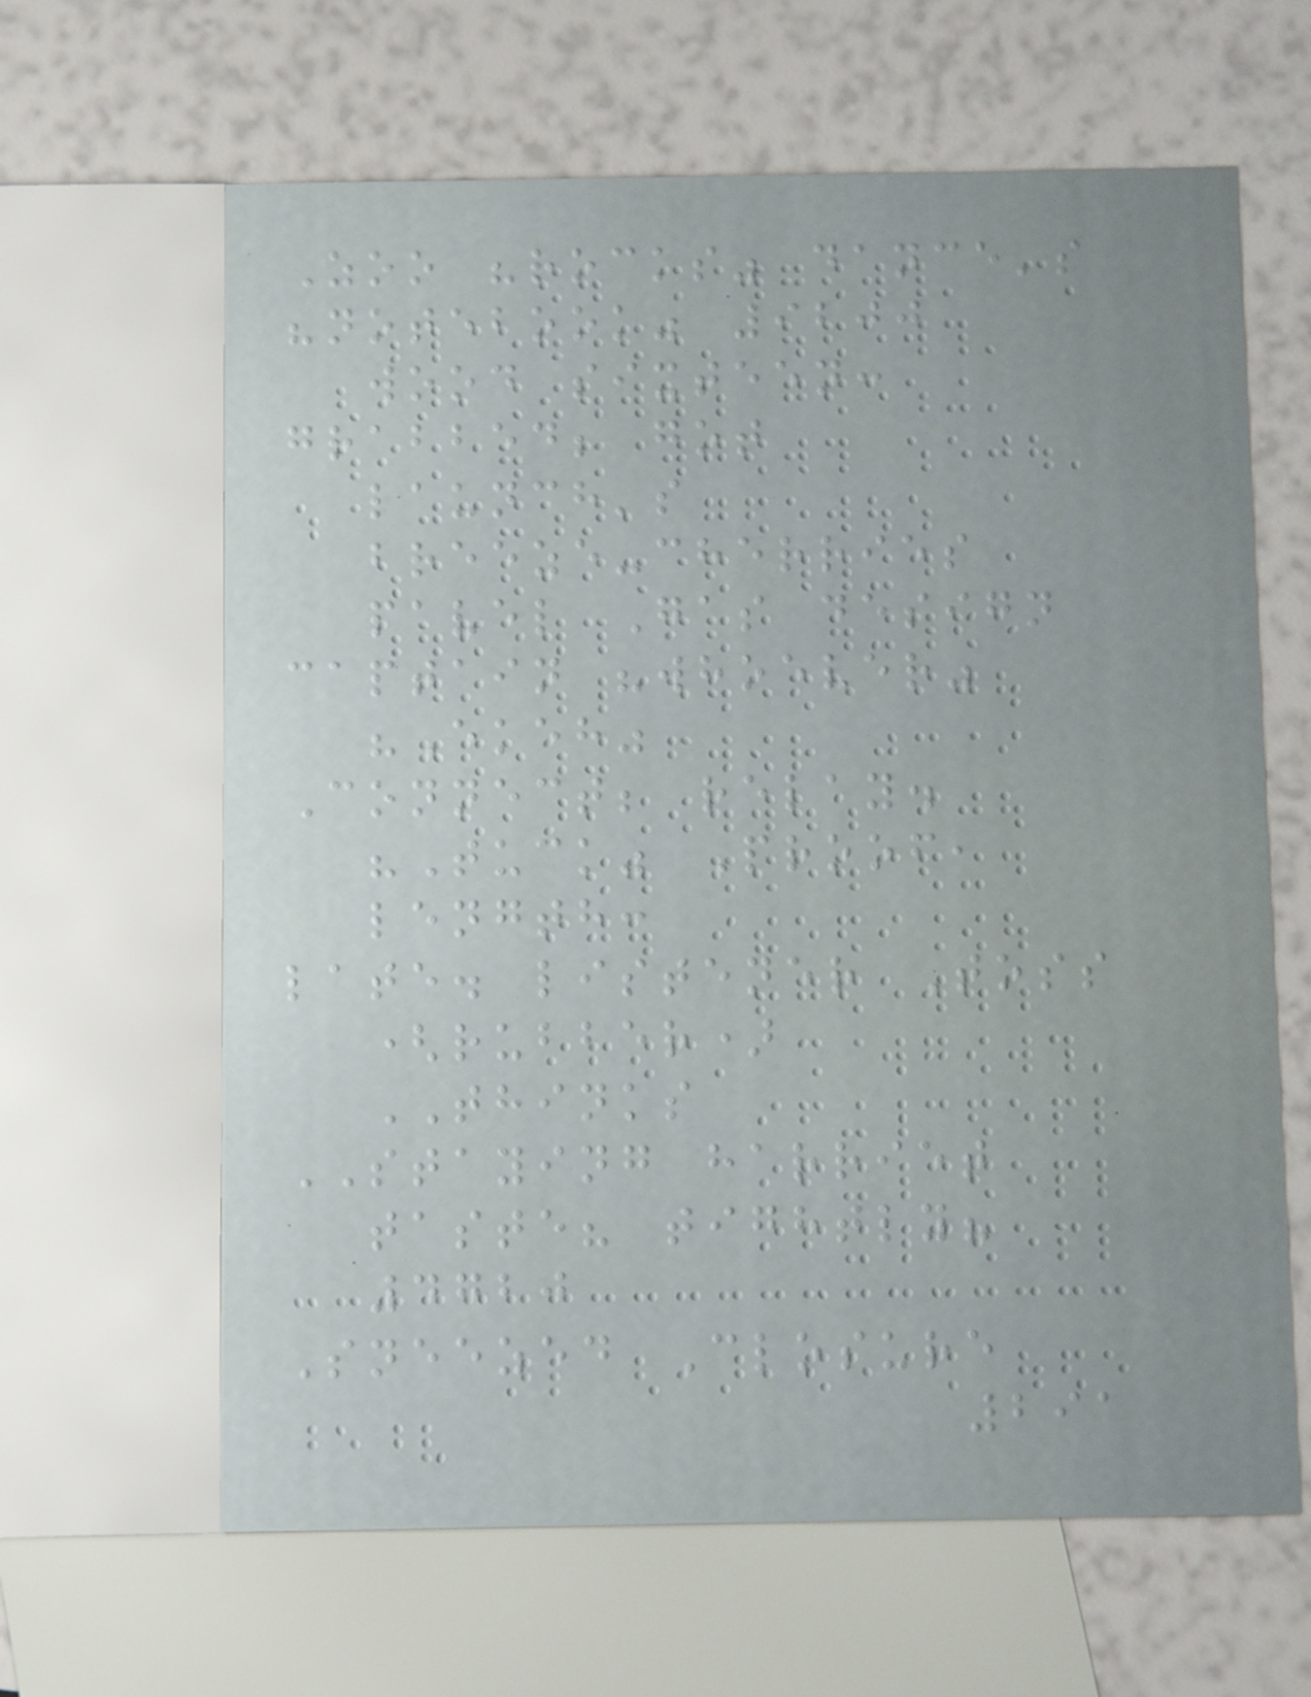Zoo "rocks" dance's
"notebook" 9200
wood sixteen:
grabbed; got
launch's
breeze-cherries
pavel Gas design
captain "whoever"
"Ekeh"
Connect; relay.
"Tuck" Proof,
length:
late. listener Toss
(rubber)
THINKS
STAYING harriet
taste? tightly?
4720
Sneezed Closure
291
